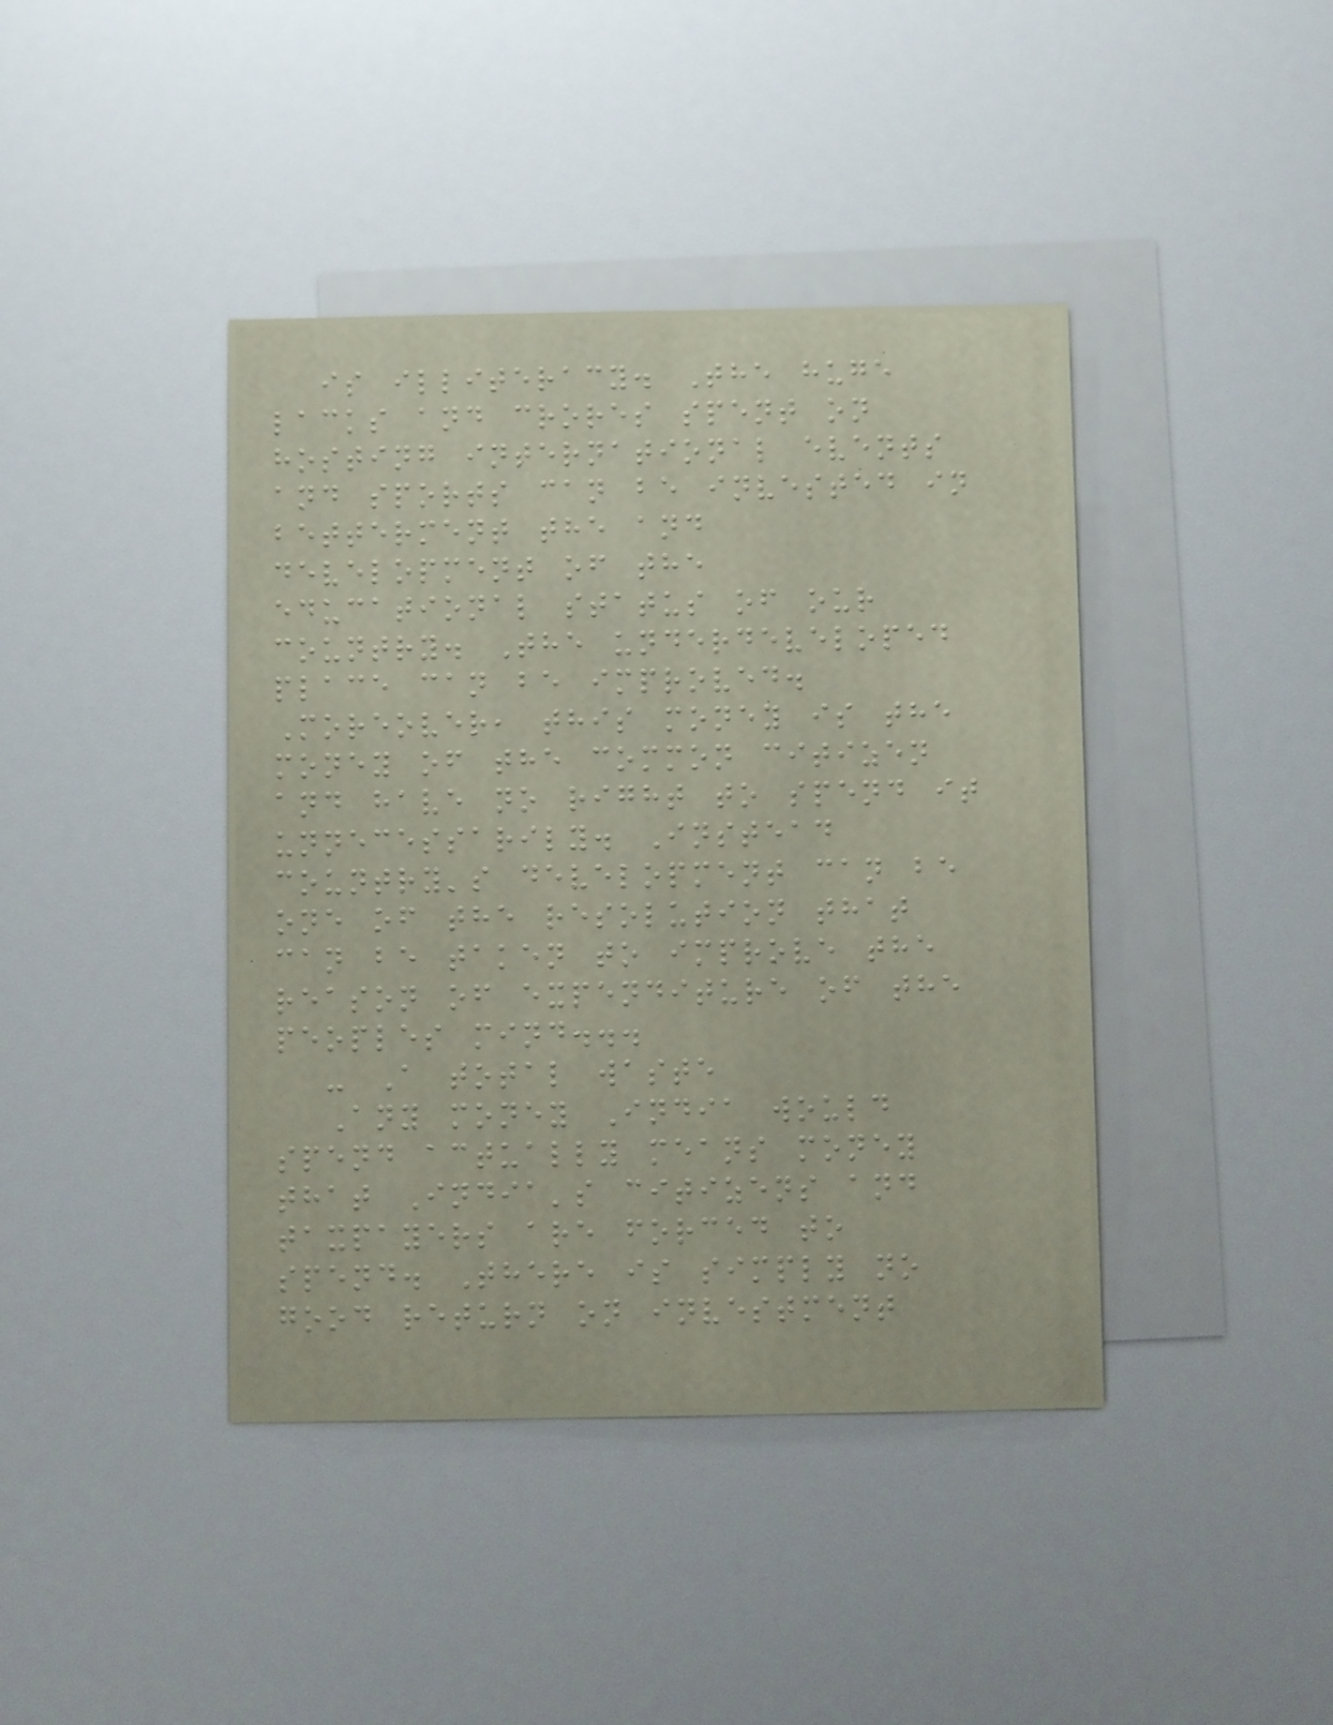is illiteracy. The huge
lacks and crores spent on
hosting international events
and sports can be invested in
betterment the and
development of the
educational status of our
country. The underdeveloped
place can be improved.
Moreover, this money is the
money of the common citizen
and have no right to spend it
unnecessarily. Instead
country's development can be
one of the resolution that
can be taken to improve the
reason of expenditure of the
peoples mind...
- A total waste
Any money India would
spend actually means money
that India's citizens and
taxpayers are forced to
spend. There is simply no
good return on investment
